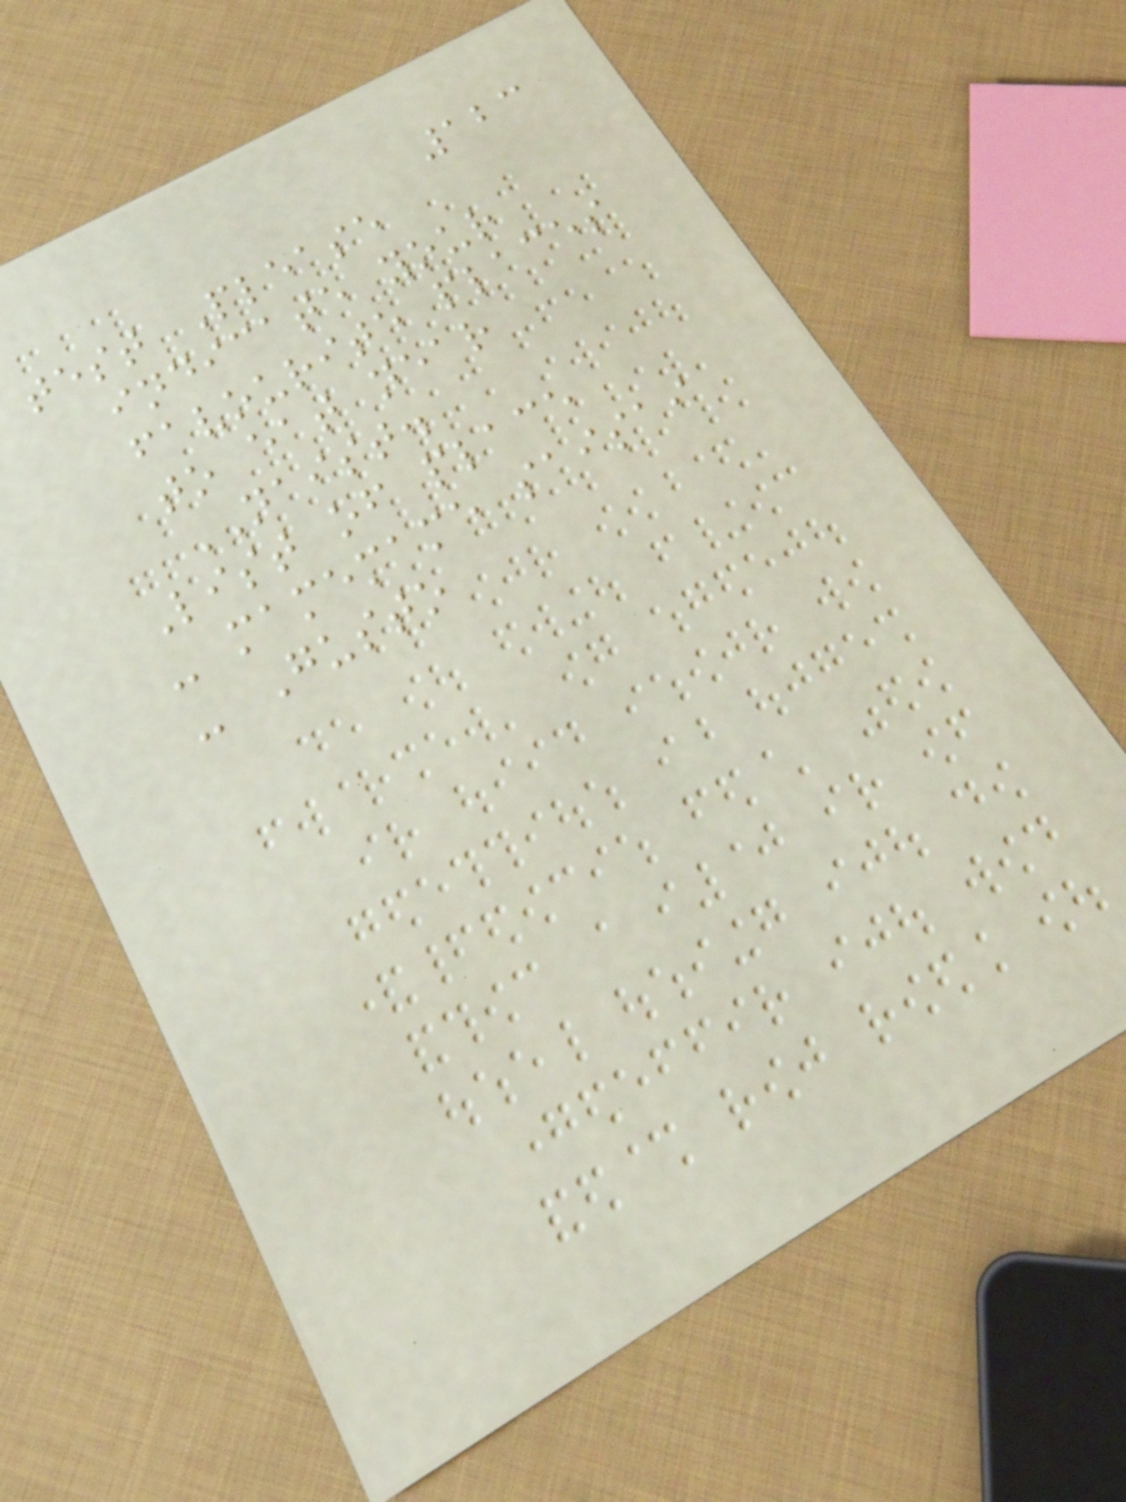123
test Please
indicate your
favourite places
to eat near
NAIST.
List of place
- mamemame saisai
- Gusto
